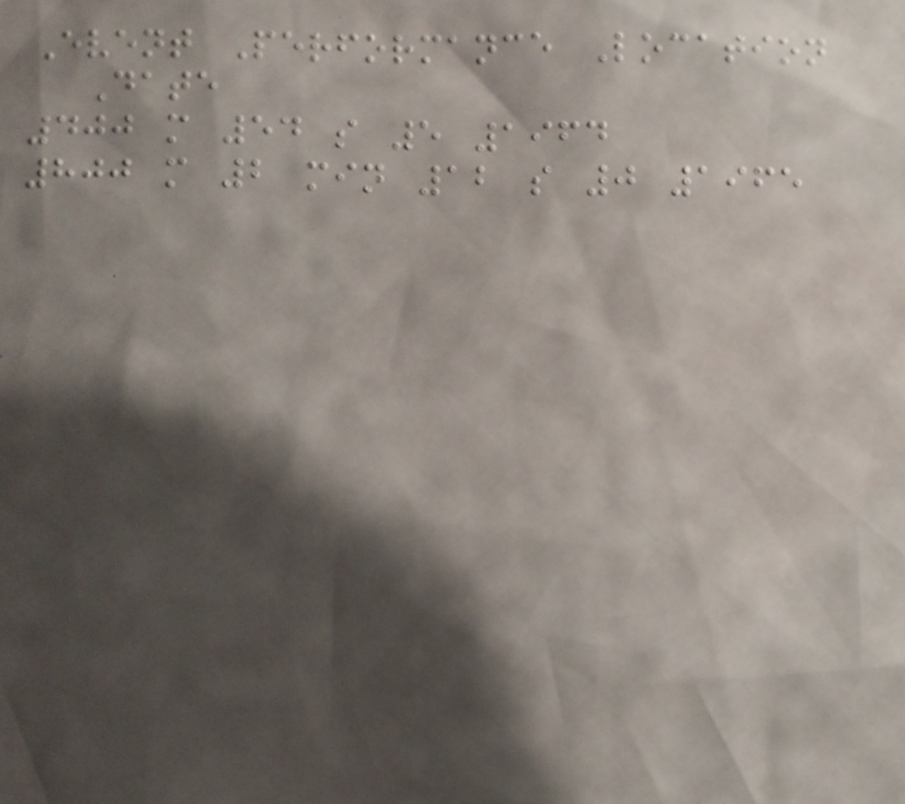Event Performance Location
Date
400 m 54 s 5 1964
800 m 2 min 12 s 0 1965
